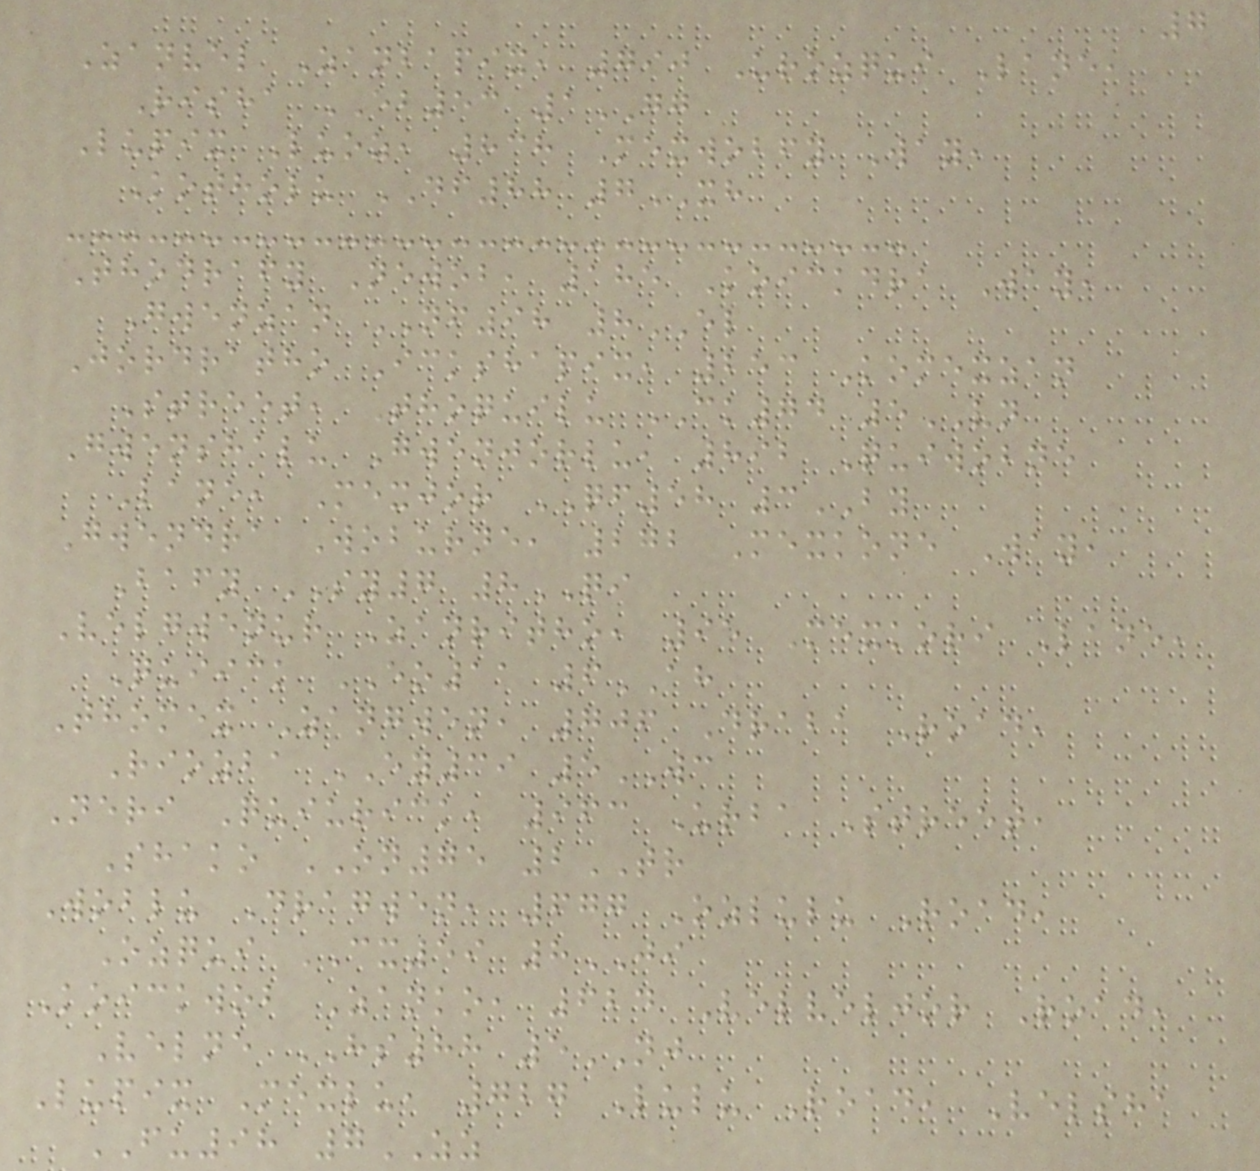7
Zanvel Zanbapix, 790 Urozqui Lane,
Risha EB53 1GG
Lupix Luoz, 838 Mexwobfy Way,
Kotholu DF88 7XH
Thodrafy Newob, 185 Koickdra Way,
Gwenzan NF98 8EL
Jordratho Ickshapix, 253 Komexzan
Street, Thoquilu CK74 5VN
Gwenshalu Gwenjorlu, 892 Quiwobne
Lane, Mexjor QF58 3BY
Gwendra Woburne, 272 Mexkone Way,
Bafy SY7 8QI
Velgwenur Zanritho, 95 Mexkori Lane,
Quiick EO11 6AH
Thomex Zangwen, 706 Draba Road,
Riozba EY39 5WC
Neri Quiurick, 963 Urba Street,
Shako ON75 2TR
Woblu Dragwen, 677 Ozlulu Road,
Ozqui CX59 8JI
Koickwob Zanko, 624 Velveljor Road,
Velne HS88 5NJ
Lupix Mexlu, 727 Lulu Road, Velsha
FU98 7ZZ
